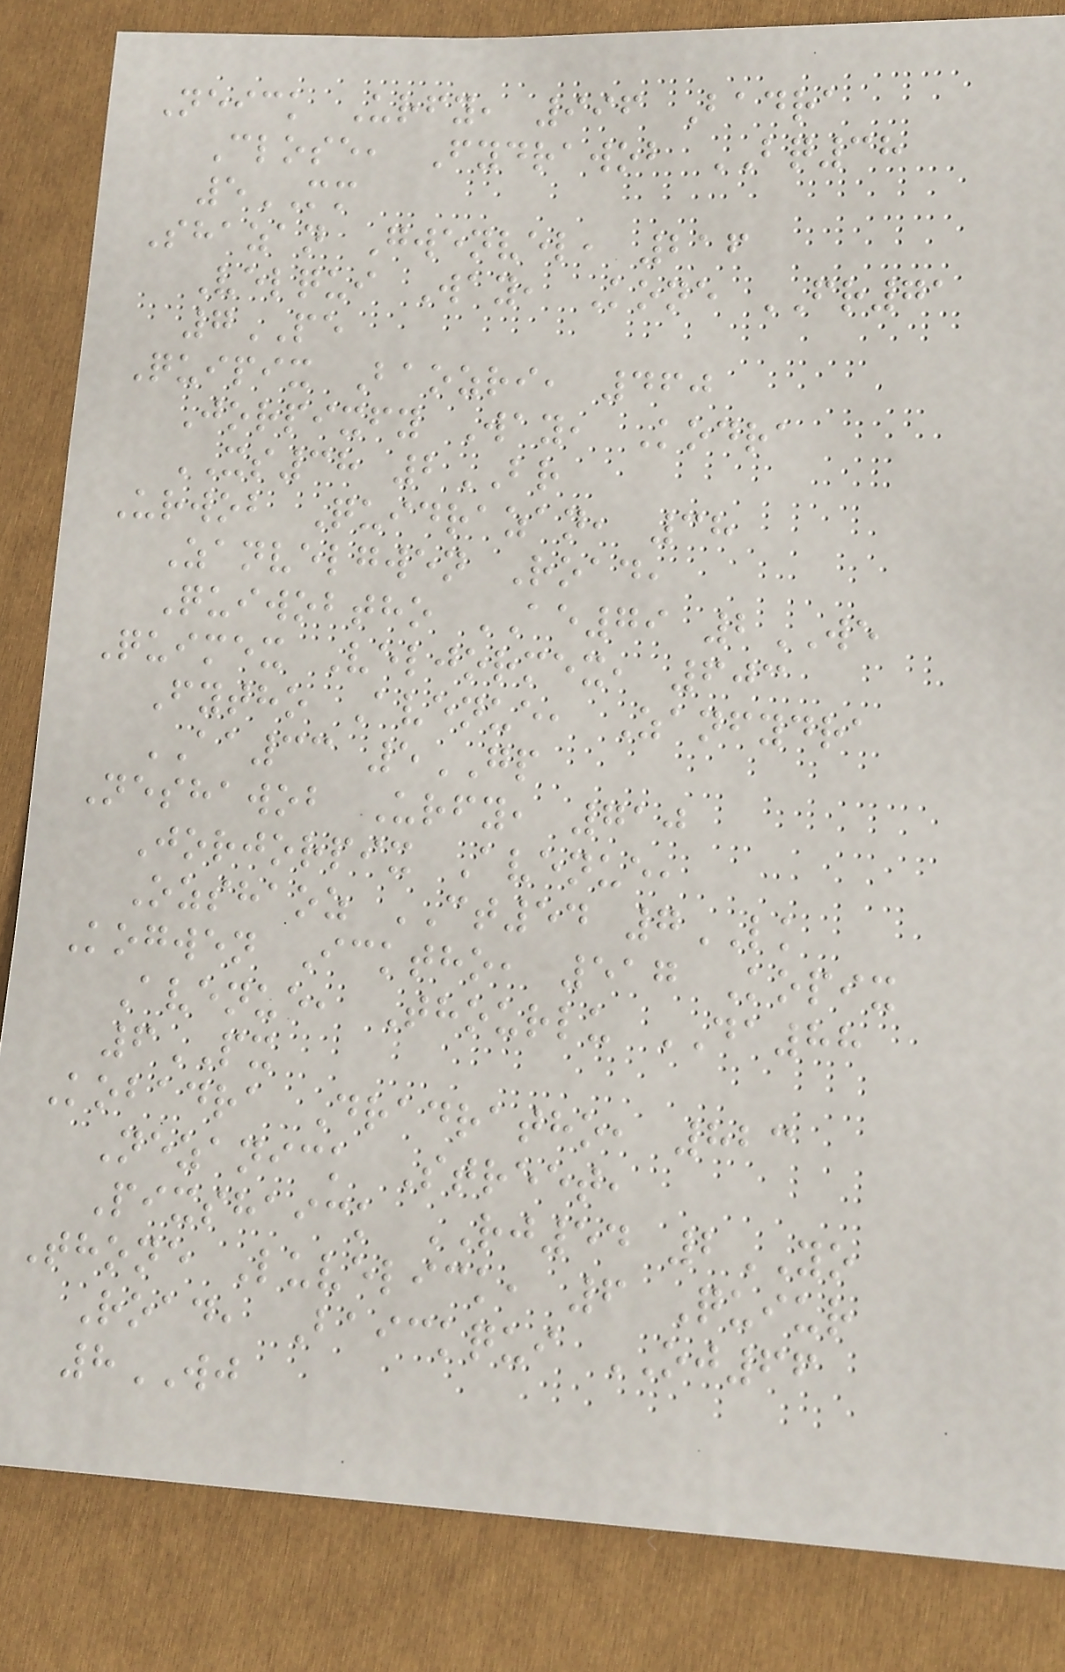Neick Urfy, 996 Badra
Close, Fydrawob BQ38
5MM
Shazan Gwenvel, 216
Velqui Way, Kone FR71
7PE
Quipix Baozri, 460
Jorpixfy Way, Kodra
XS38 2BR
Urwob Quidrazan, 38
Zanvelgwen Road,
Quiwobtho AE79 2WE
Quimex Veljormex, 603
Fytho Avenue, Zanfydra
AA33 5GP
Neshawob Urfy, 710
Jorjorpix Avenue,
Ozshaoz CT54 7LK
Kogwen Icktho, 517 Kopix
Avenue, Thourlu DA88
6PX
Kobadra Dradratho, 823
Nezanick Street,
Pixshaick RJ54 2YO
Thone Luvelick, 6 Quiur
Road, Baickqui OJ66
8WJ
